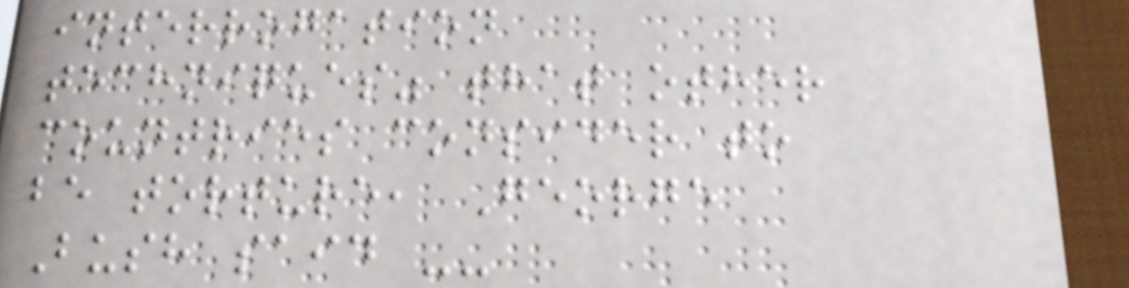interrogation
techniques" that other
countries consider to
be torture, George
Bush said --
